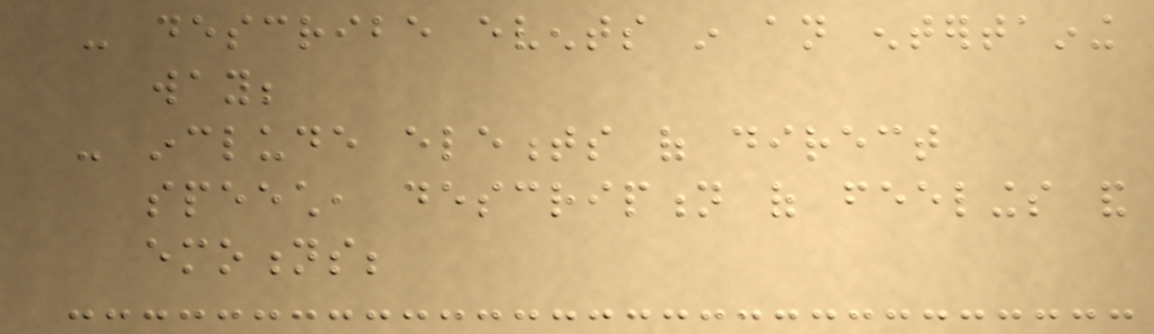- describe events in an entertaining
way;
- include elements of direct
speech, description of feelings and
emotions;
